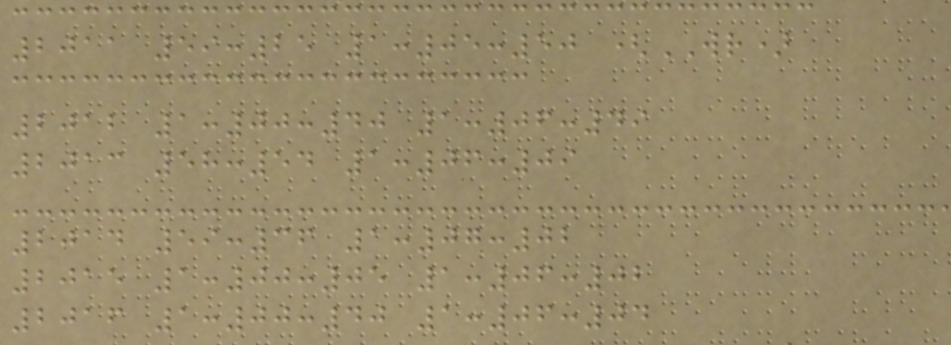2011 59:25 1:05:50 (WR)
2012 1:00:40 1:06:49
2013 58:54 1:06:09
2014 59:36 1:07:02
2015 1:00:05 1:06:02
2016 1:00:40 1:06:04
